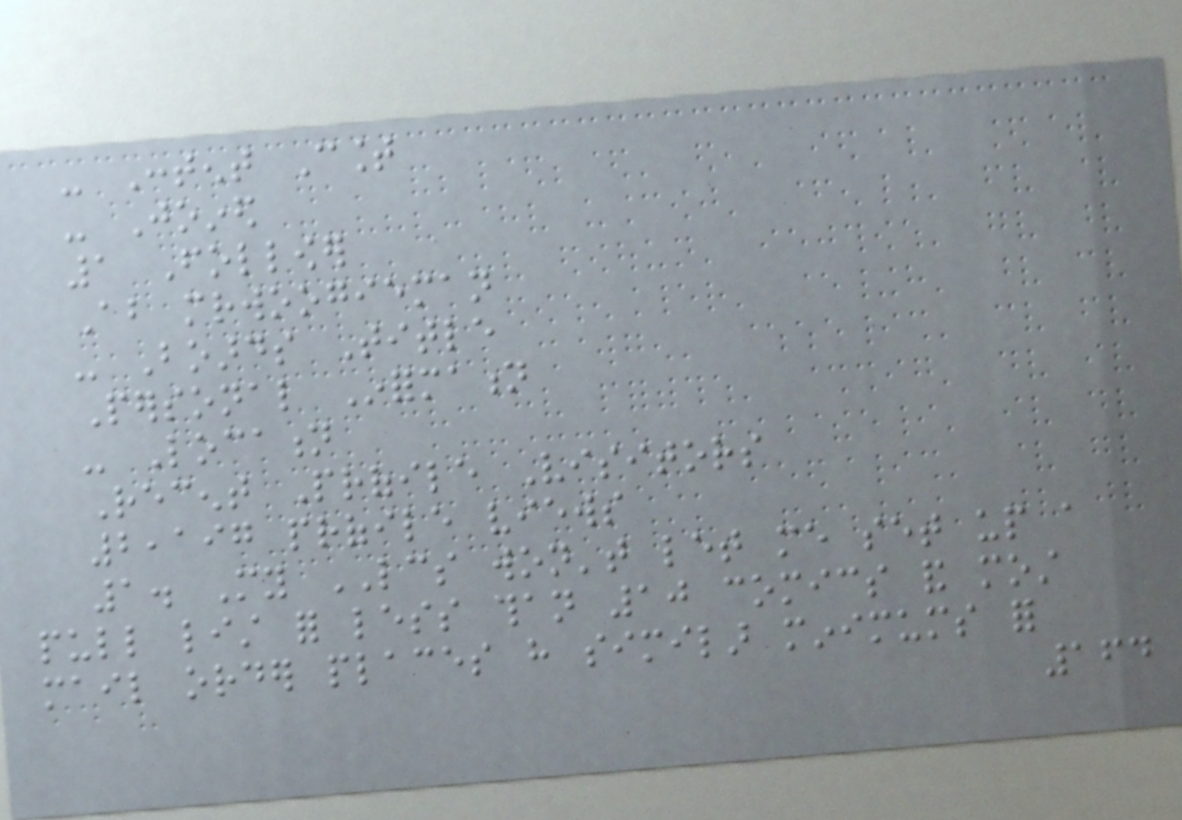- Content Count
- Joined
1 Follower
About mrwoogieman
- Boards Title
Personal Information
- Location
Recent Profile Visitors
2,197 profile views
1. My LCS won't let me set up a
pull list for less than 10 comics and most
mail order places have similar minimums for
164
